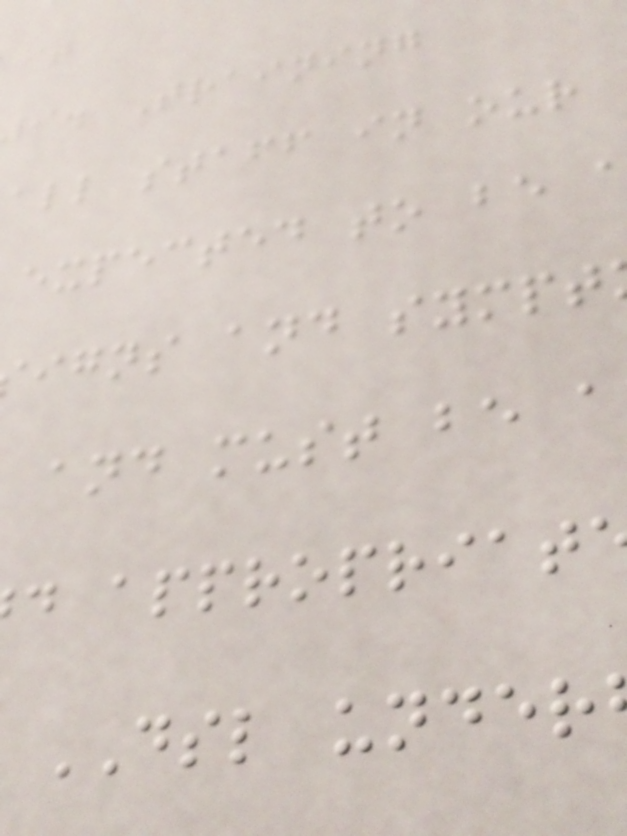i. Training
all staff in our
expected to be
igns and sympt
and must be a
d appropriat
DSL under
